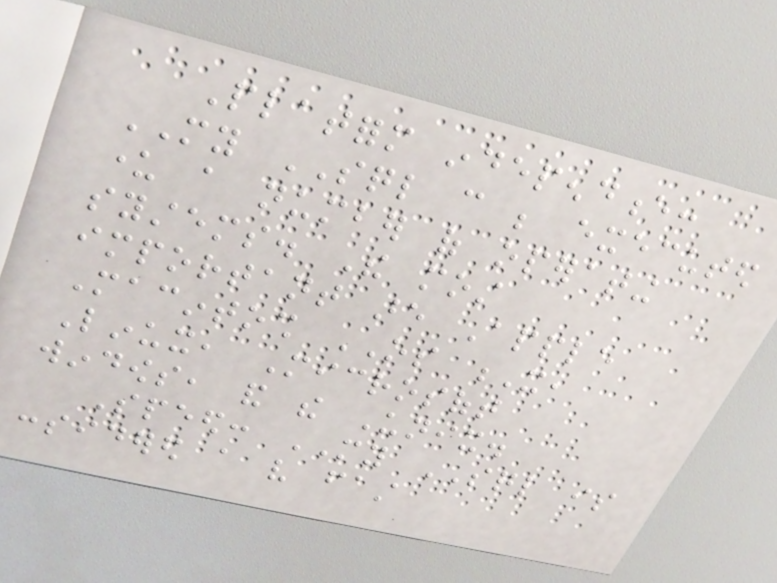Platform independence:
MY SQL can be executed
under a number of operating
systems. The most
important are Apple
Macintosh OS X,
Linux, Microsoft
windows, and the Unix.
Speed: MY SQL is
considered a very fast
